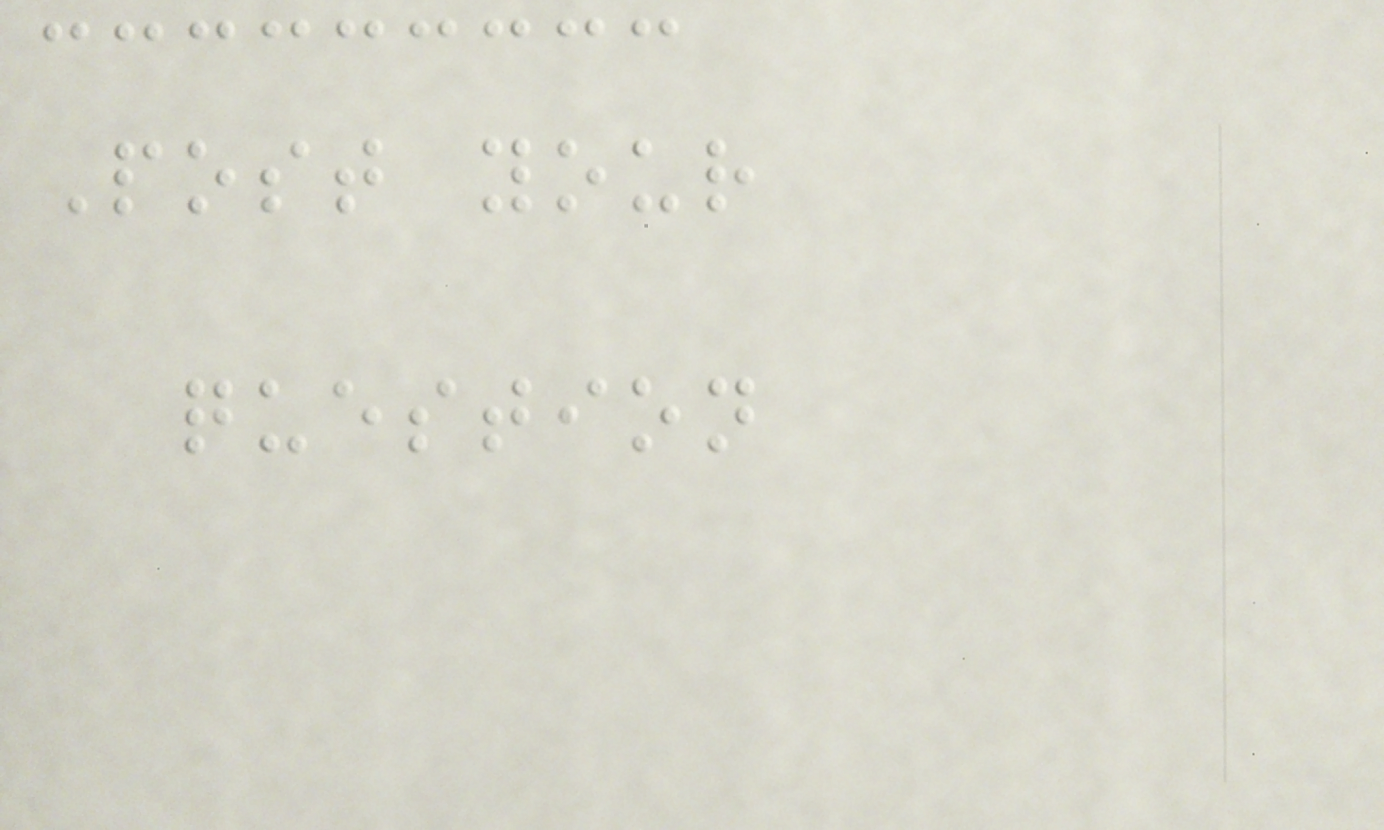Post your
question
